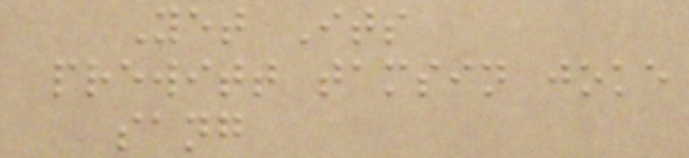Yet Its
prewitt tamsin joke
sang
